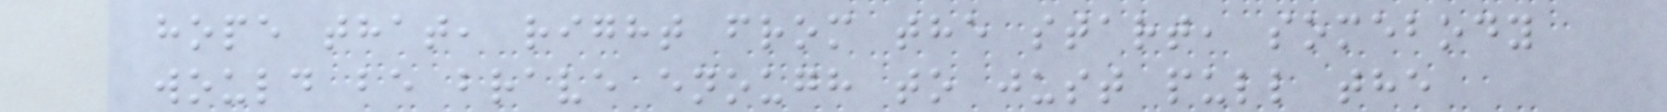hope that, right from the start, somebody
would be brave enough to just pull the
